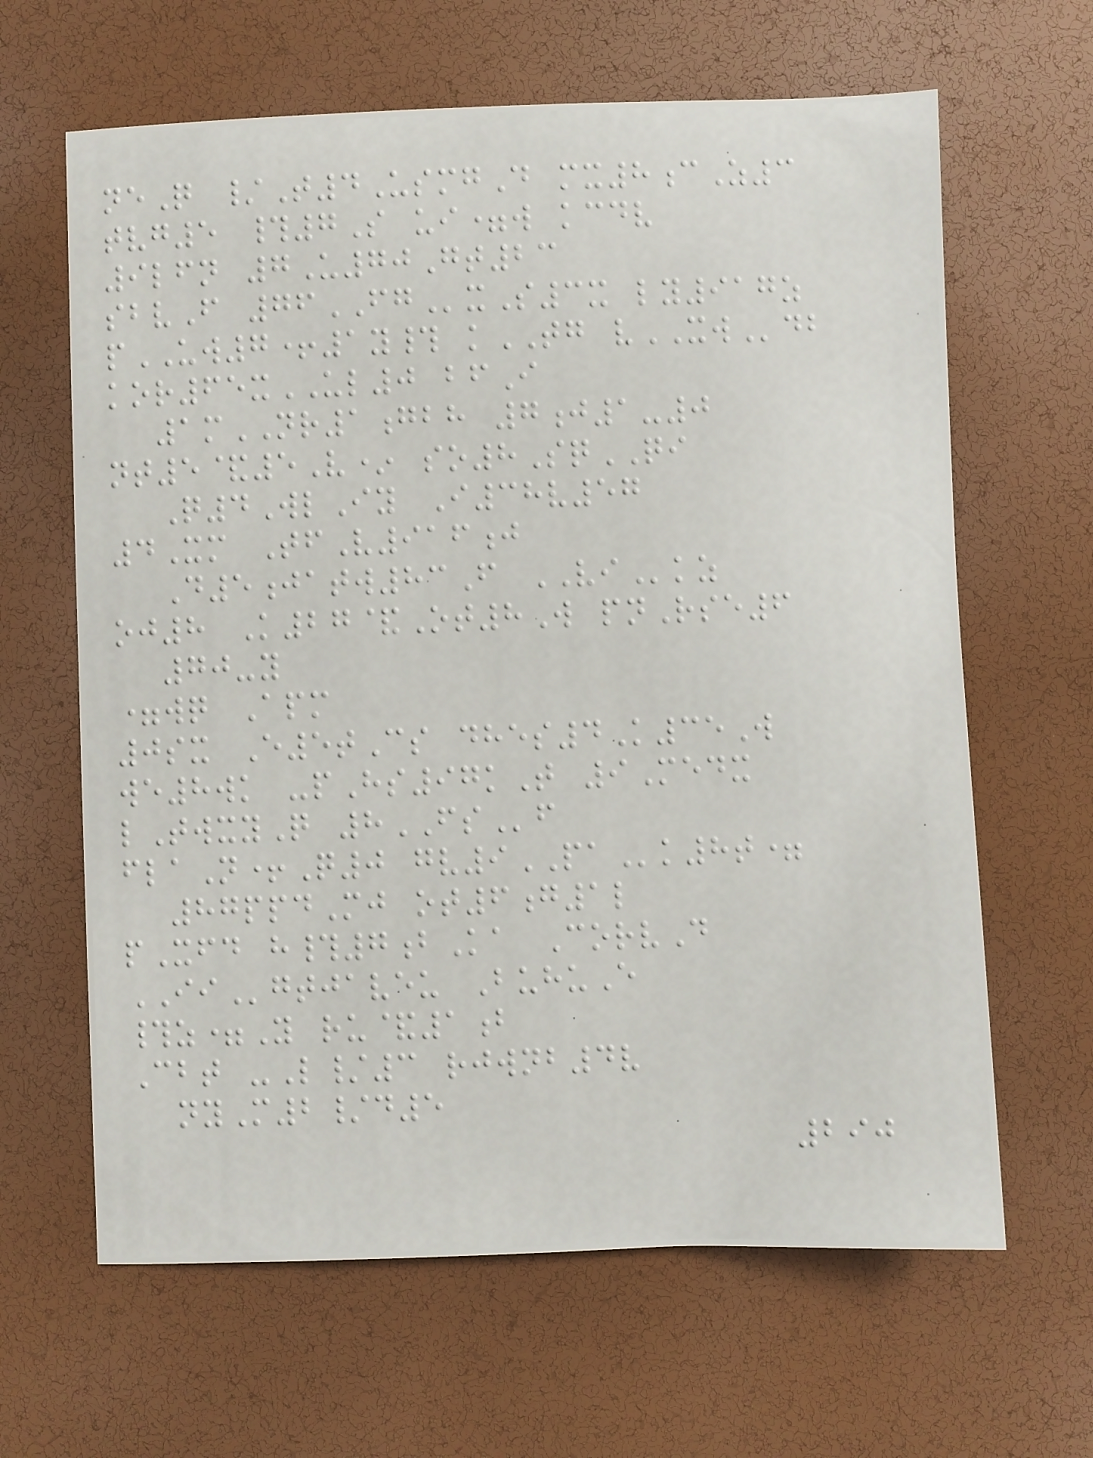neQ /T4UsmgD mx8cZ3
tvg5 #7S ui=w kcdv
9lfn 7U70Gt23
sbvF 76FGxS3x ly917z
pUW7+1y# kTG vXWdb
kor65xUL0 bfI
1mNR1gbh 7j1-0
nt5&5V* so8SqQI
Q4WlIy I38v57
4Xm TfV916j
D5jatw83F VIkz
oj8 K27&Ot8W pnRse6
70-y
=wq Apm
0sx E5tCs dhes4K35W
we8wk -pHs97kT 9Medx
lTwxyQ 8FSf
flaN+Q0 gv9PAk8t=
87ppdMj ot6g1l
pXfd h#7bKa CorvD
IIgtjaveu BuhuE
#z=Y ru&1b
Cbt -L/3 rjwnb4v
nyM2/d5
290
